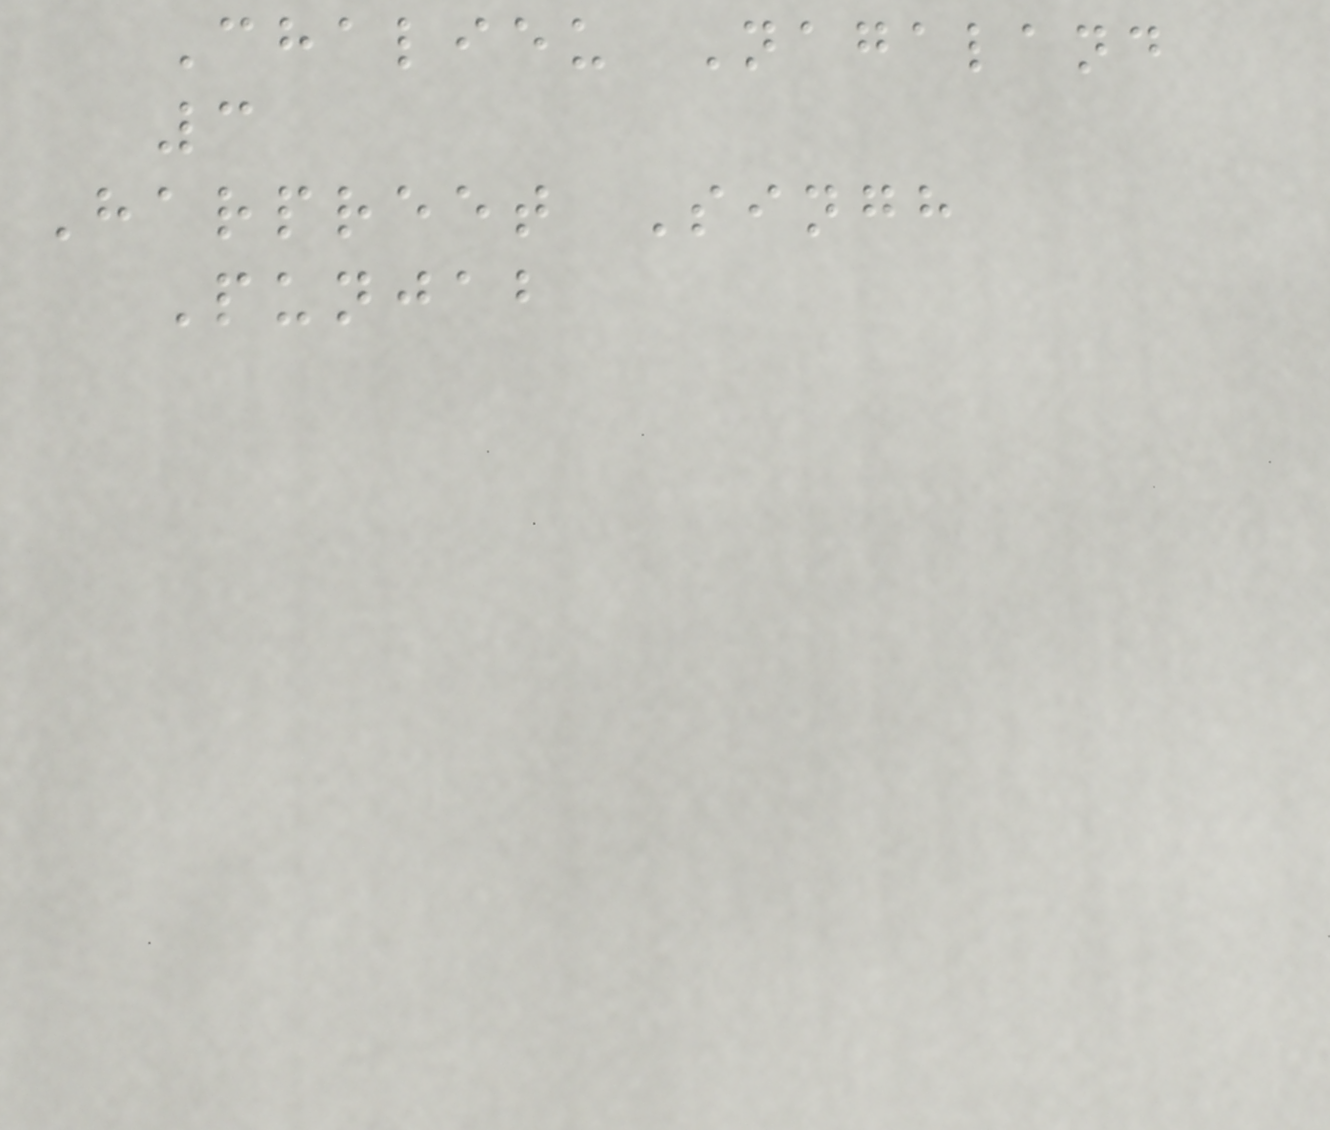Chalieu Nagaland
3
Harpreet Singh
Punjab
